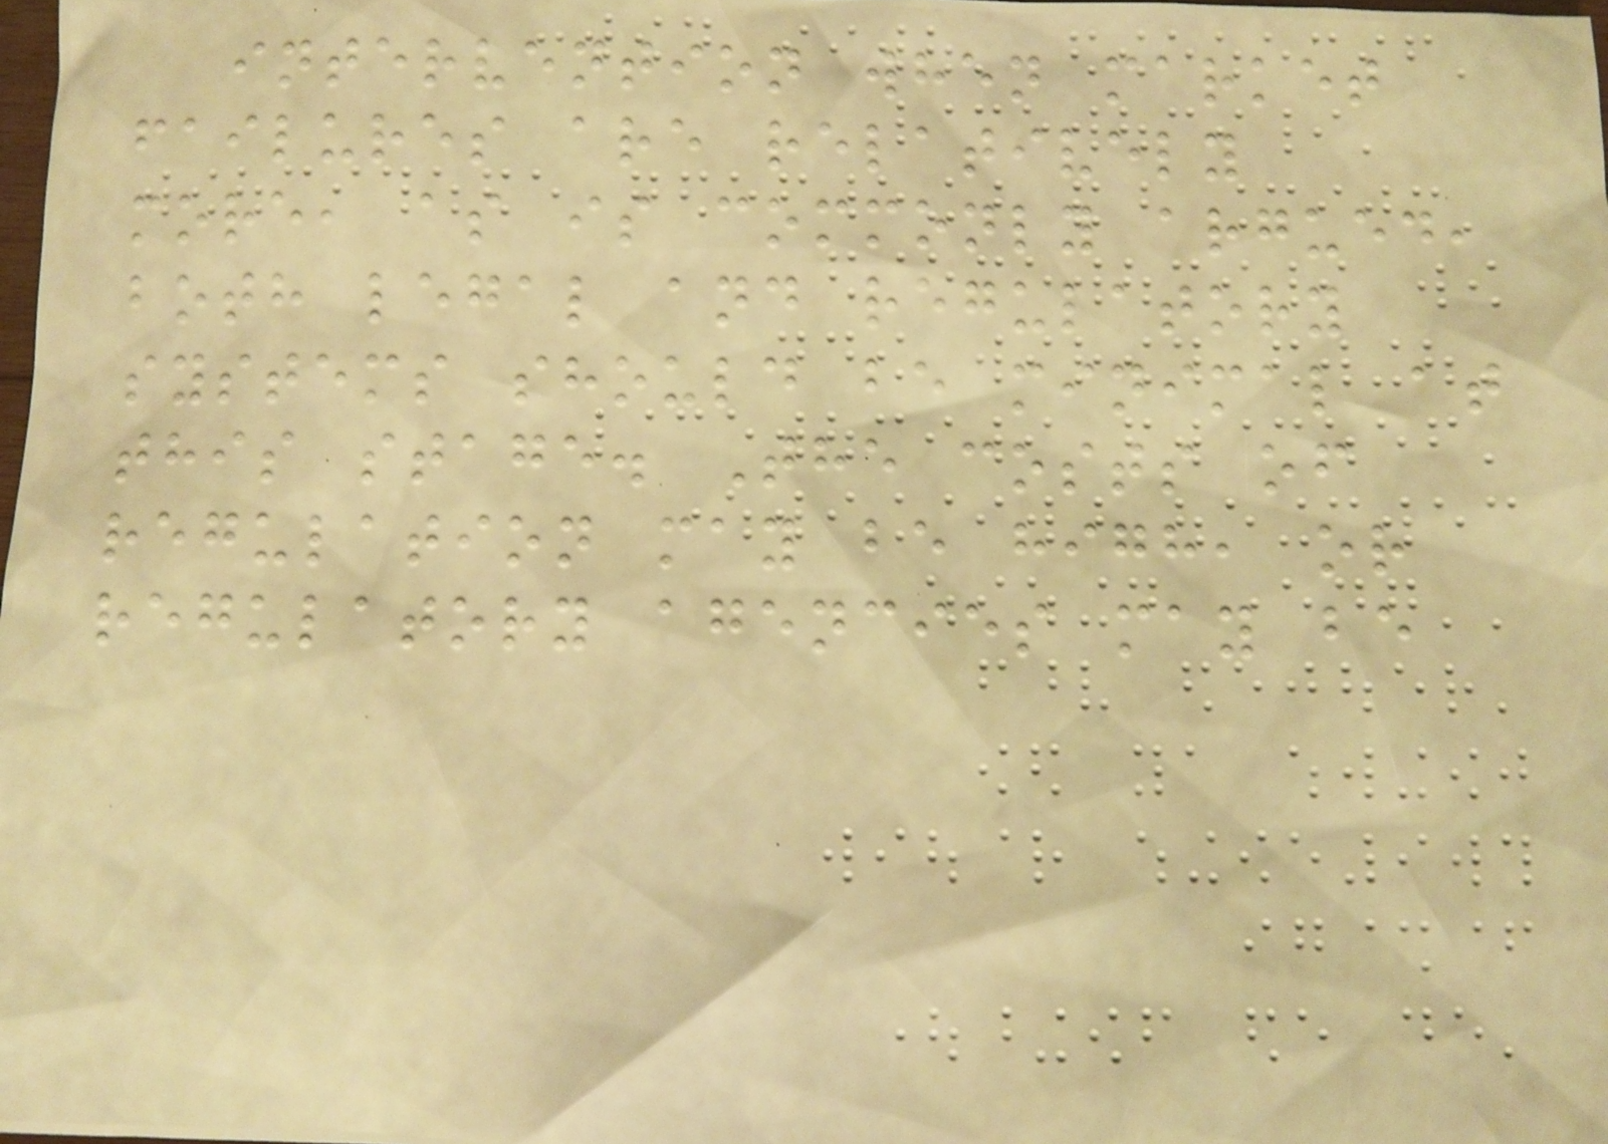intervention when market
failures are relatively
more, as is commonly argued,
both legal and regulatory
systems should be minimal at
this stage. The costs of
regulation may be high, or
regulatory agencies may be
